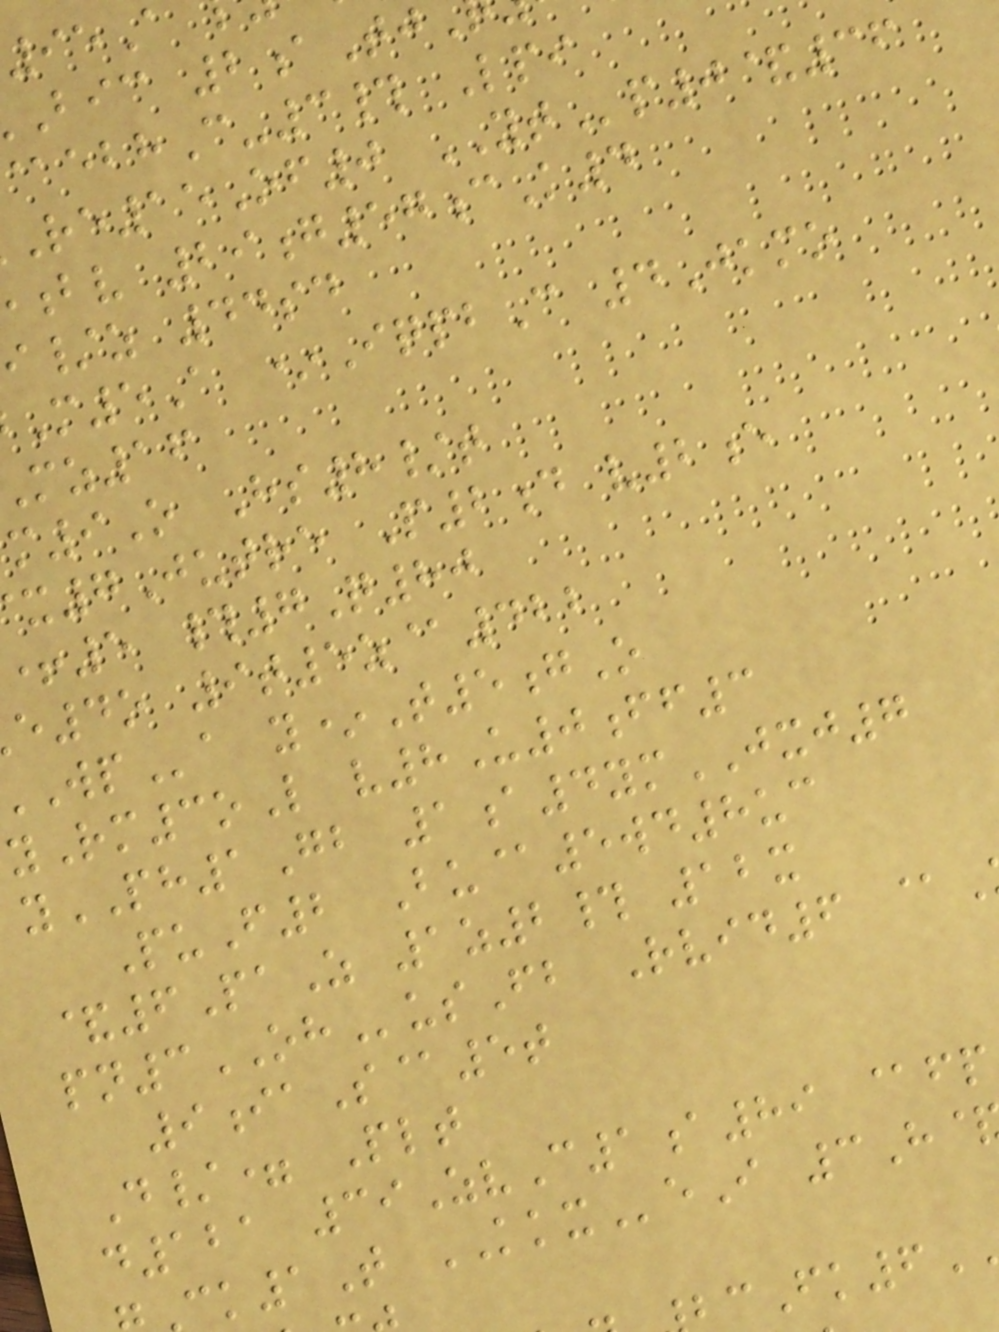bic 2aTj
ebhC-3# Lpi
15Of0 YTp0&36
bv 29g57cK4
i/z 44sd
M5A *IqpbC 4Jkmo
mz16
m9O Hs8/t
x7Jutre P2d v2e
5 #7Q80
e4o 9t5z@422
a y*T5gO
yRm3oL v8U0ff3
yPH1Gb 1a4ymJXJ7
PuF2 Bu@5wd8uc
&6PaZ 1z2# 12x
pn3OHusFb Rvid6 @
9iaS@5t
D/= Plt
d121 39ZvC1a89 @fp
k1T KKXeI 3H
